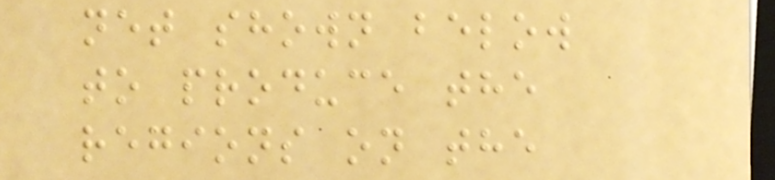net shown below
to produce the
regions on the
